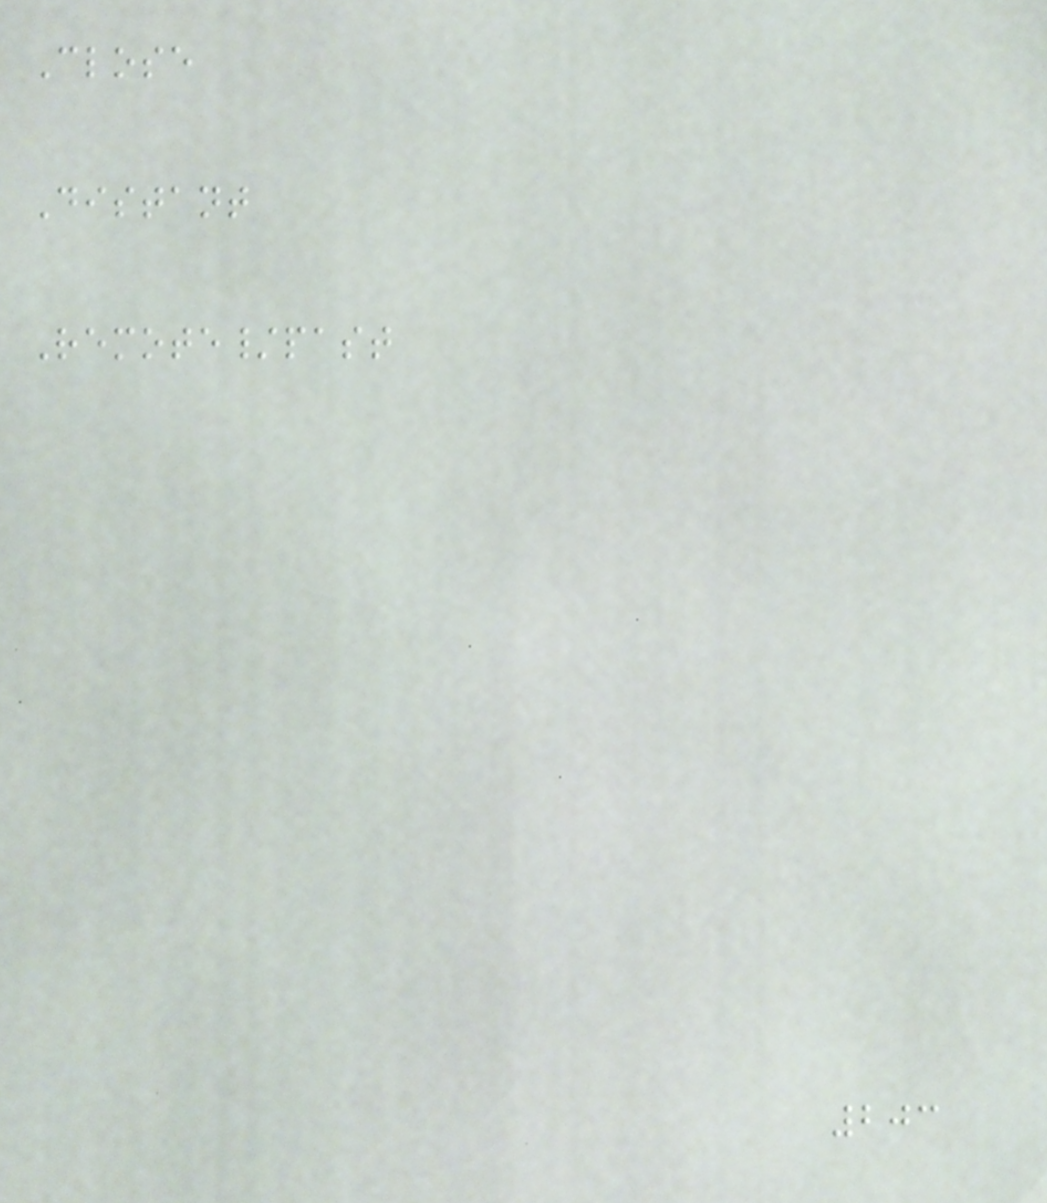Close
Distant
Remote/past
203
